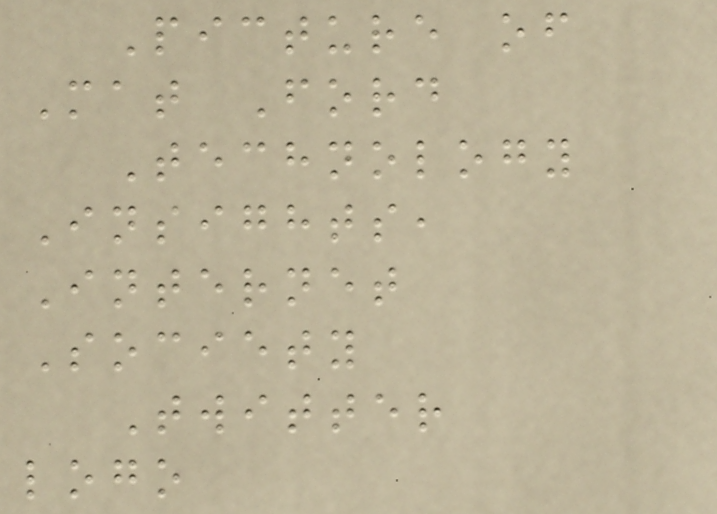Picture of
Mat Ford
Technology
Insights,
Internet
Society
Twitter
logo
